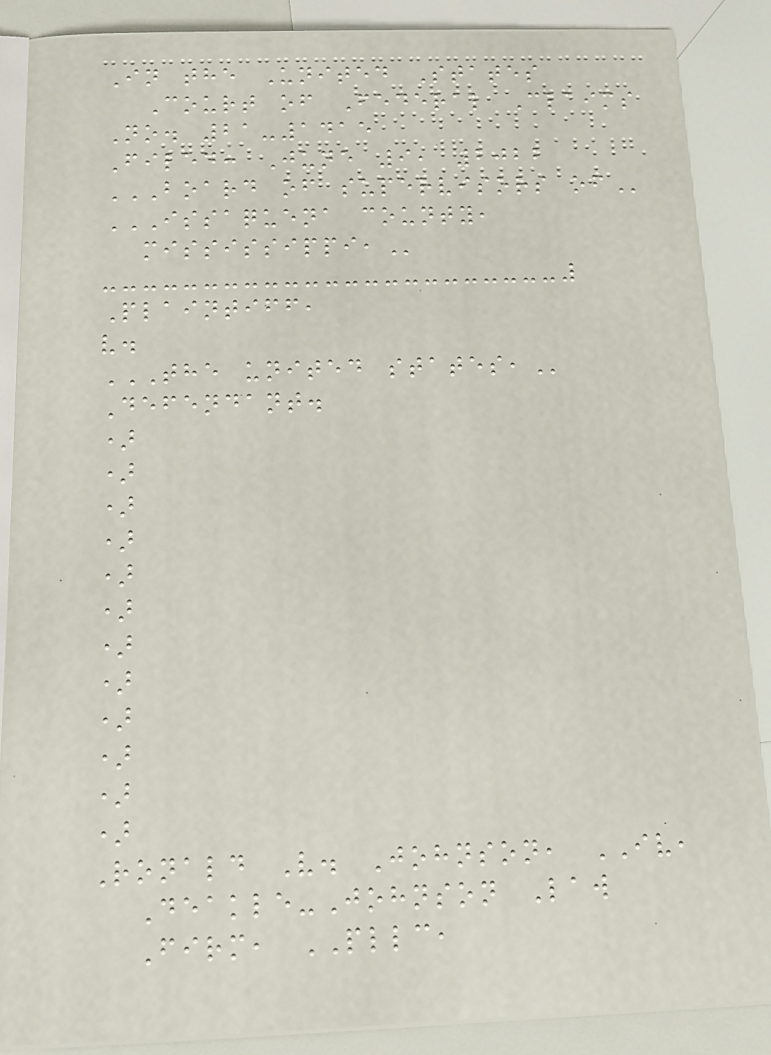In the United States
Court of Federal Claims
No. 21-1415
Filed: June 9, 2022
BOARD OF SUPERVISORS OF
ISSAQUENA COUNTY,
MISSISSIPPI,
Plaintiff,
v.
THE UNITED STATES,
Defendant.
)
)
)
)
)
)
)
)
)
)
)
)
Ronald V. Johnson, IV,
Deakle-Johnson Law
Firm, PLLC,
